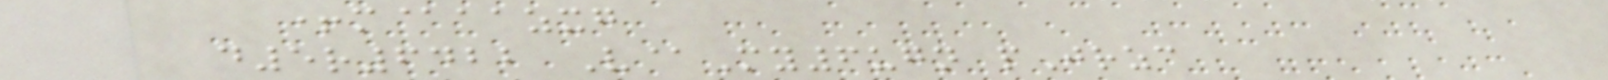+m@aazxg
d5r6422 V@My6ugn pJrzc
